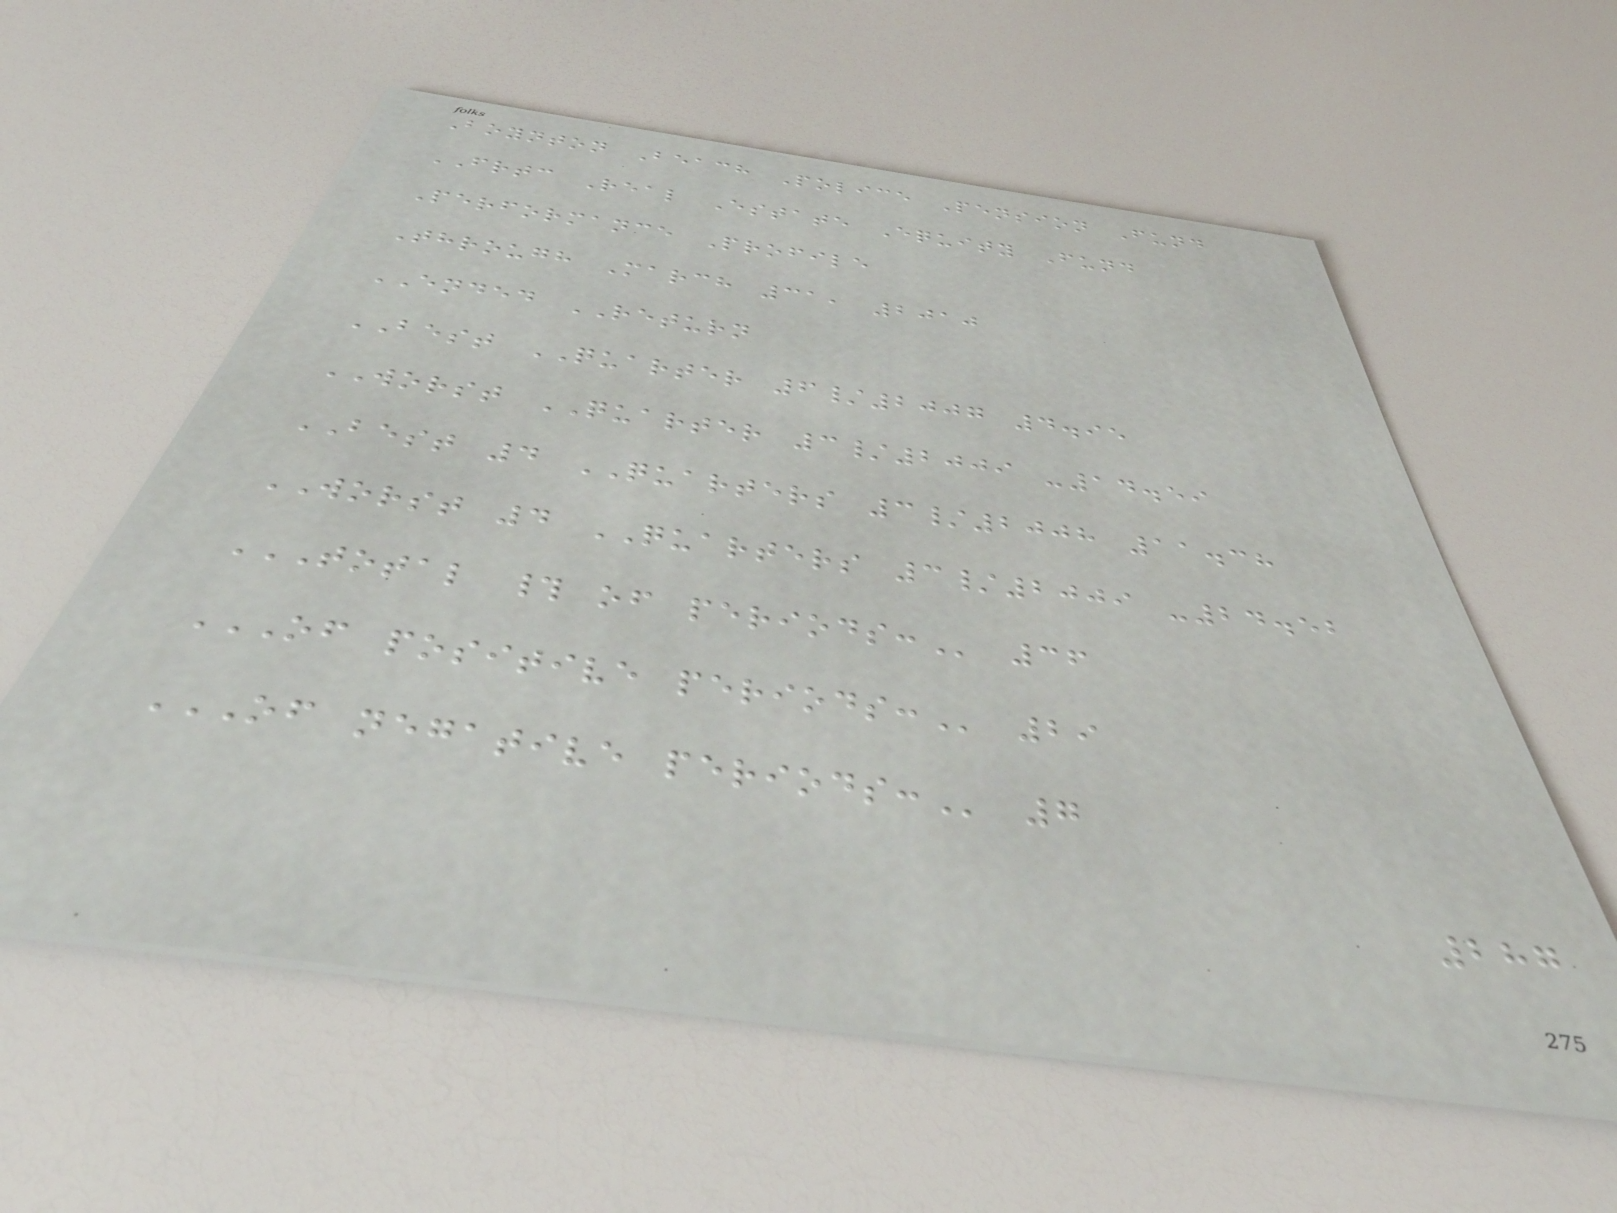Boynton Beach Police Pension Fund
FRTC Real Estate Equity Fund
Performance Profile
Through March 31, 2010
ENDED RETURN
BEST QUARTER 6/2007 4.95
WORST QUARTER 3/2009 -14.59
BEST 4 QUARTERS 3/2008 11.38
WORST 4 QUARTERS 3/2009 -24.52
TOTAL # OF PERIODS: 36
OF POSITIVE PERIODS: 29
OF NEGATIVE PERIODS: 7
287
